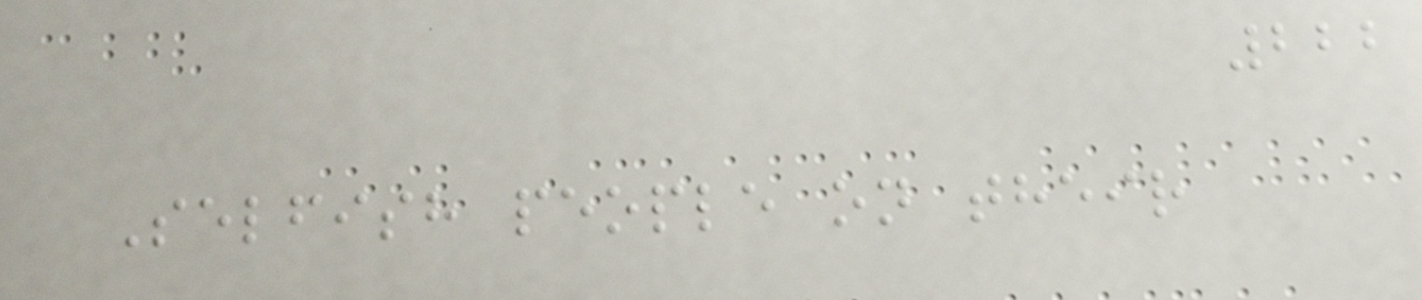222
Selfish people on their
